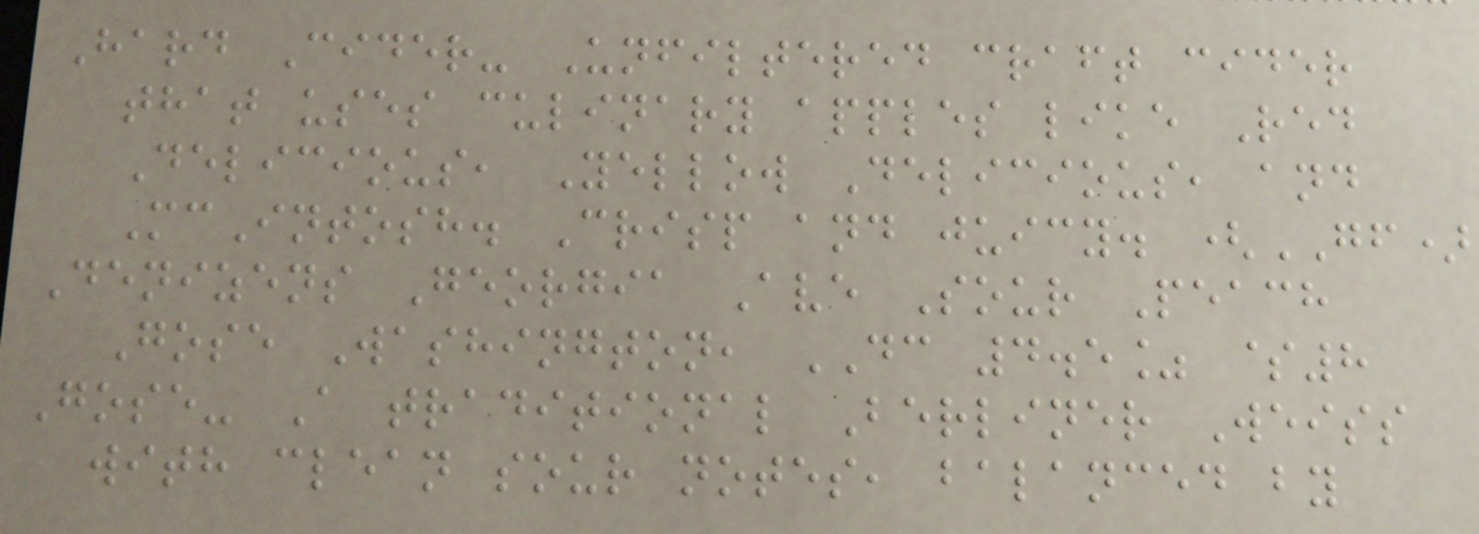Hard Cider- Unfiltered craft cider
that uses culinary apples like Red
Delicious, Yellow Delicious, and
McIntosh. Crisp and juicy. (GF)
Denizens Georgia Ave Sour Peach
Gose Washington, DC 4.5% $8
Gose- A traditional Berliner Weiss
with clean sour notes, balanced by
